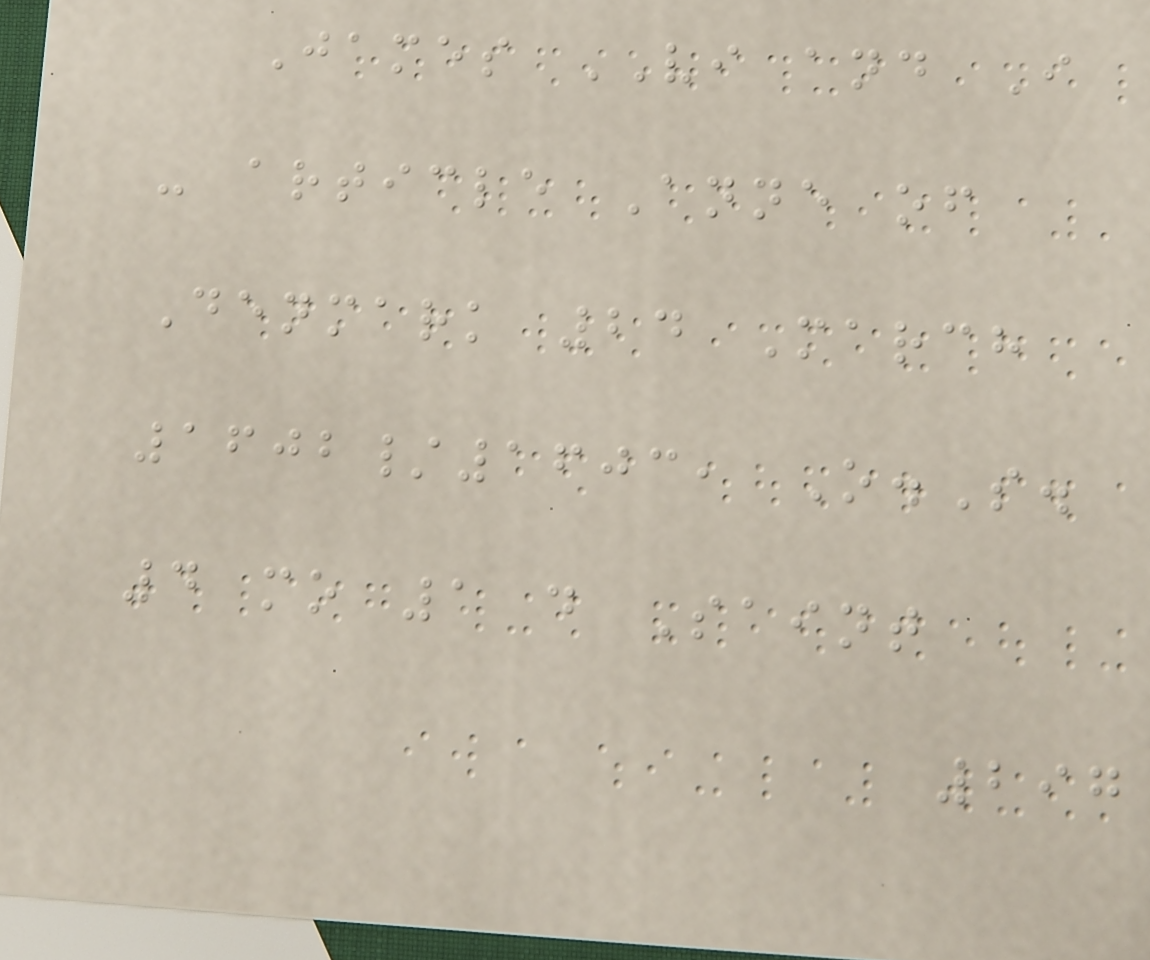James VI and I
- article Anne of
Denmark 24 March
1602/1603, O.S.
4 mo 1 d Saint
297
